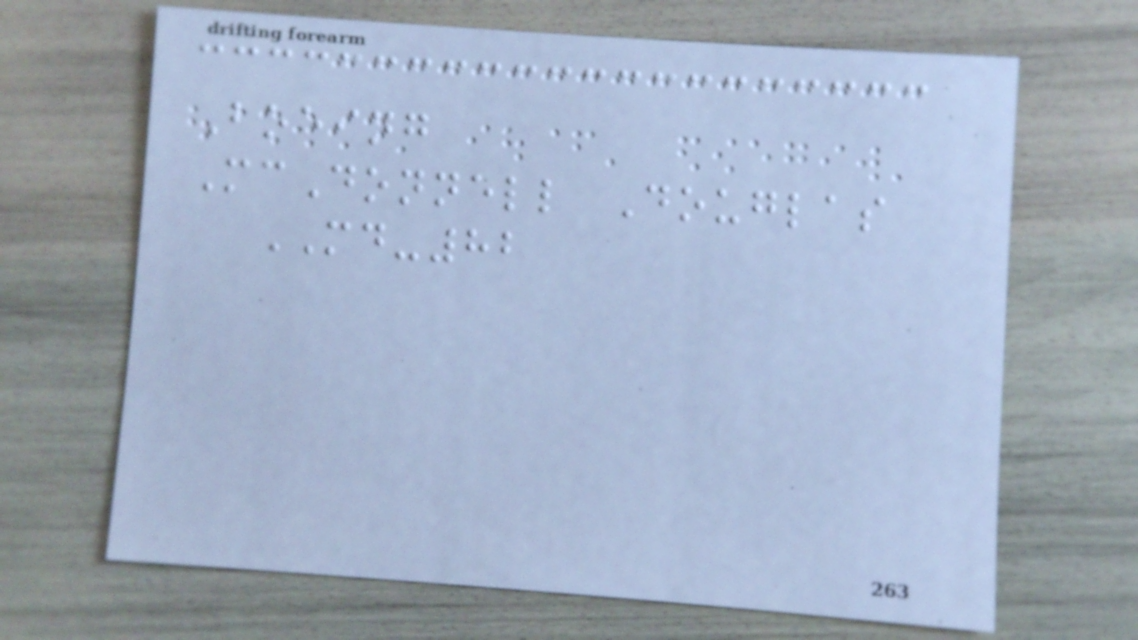Boeing
McDonnell Douglas
MD-82
